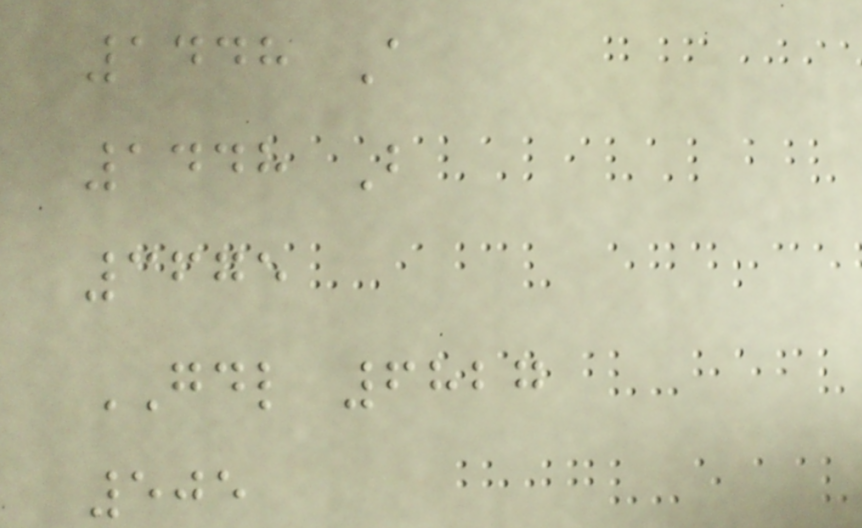1448 A
1448 B
3675
GDL 6827
505
